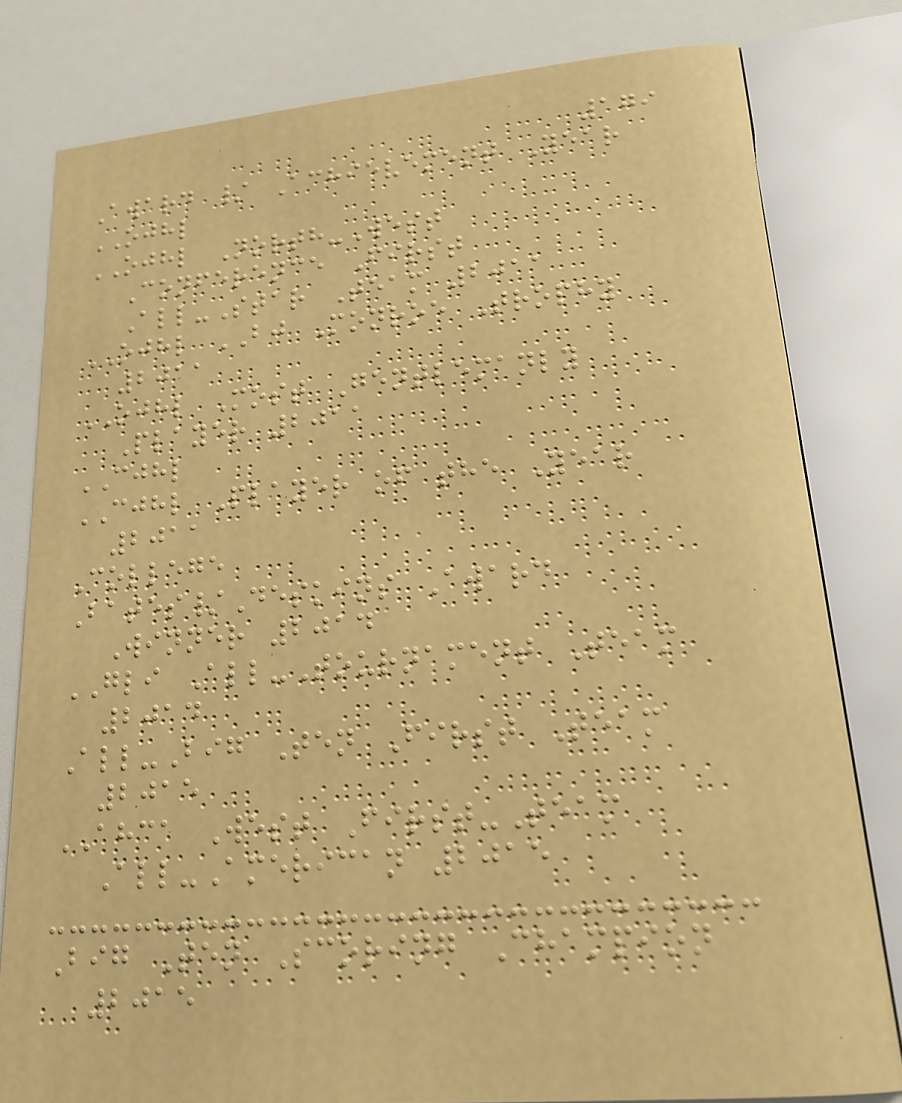179
Award / Achievement Year
OJHL
OJHL North-West
Conference First
All-Star Team 2011
OJHL BJ Monroe Trophy
2011
OJHL Most Gentlemanly
Player 2011
CJHL
CJHL Player of the Year
2011
College
Bates/Deskins Award
Winner 2014
GLI All-Tournament Team
2014
All-Big Ten First Team
2015
AHCA West First-Team
All-American 2015
Big Ten Scoring Champion
2015
